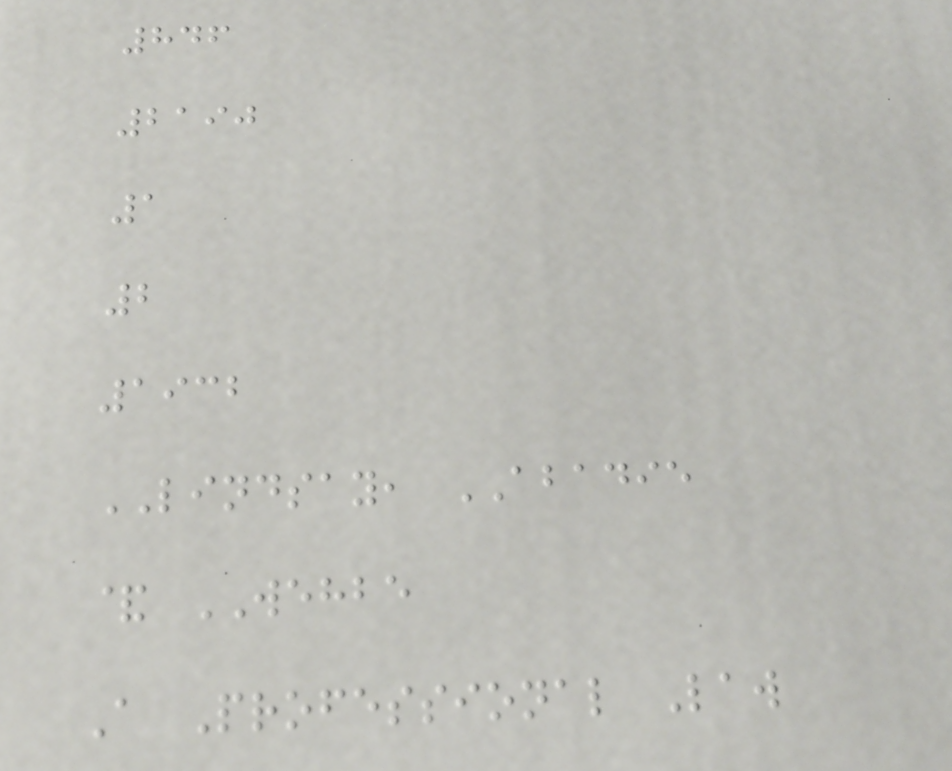846
2190
1
2
1932
LINDSAY, ABADIE
& WEHBE
A Professional Law
